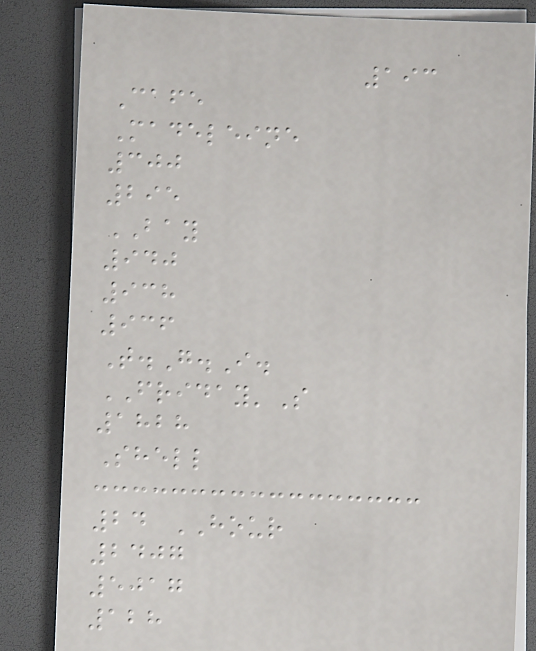193
Cafe
Madeleine
300
295
BAY
940
938
936
T.G.I.
FRIDAY'S
1828
Shell
24 HOUR
2407
5017
128
